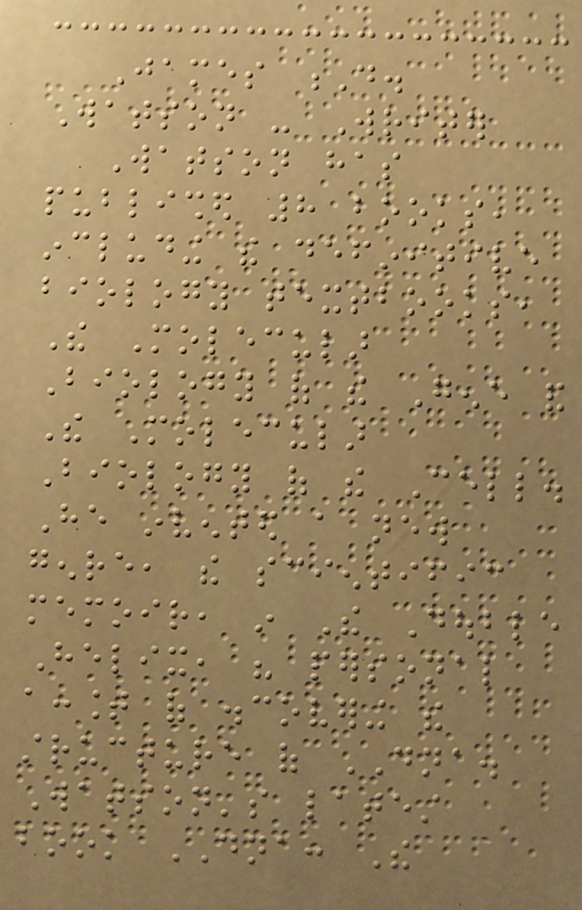James D.
Watson - Writer
Watson has
published 8 books,
including the definitive
biology textbooks,
The Molecular
Biology of the Gene and
The Molecular
Biology of the Cell.
He invented a new
genre, the scientific
memoir, in The Double
Helix, his personal
account of discovering the
structure of DNA.
Watson's latest
book DNA: The
